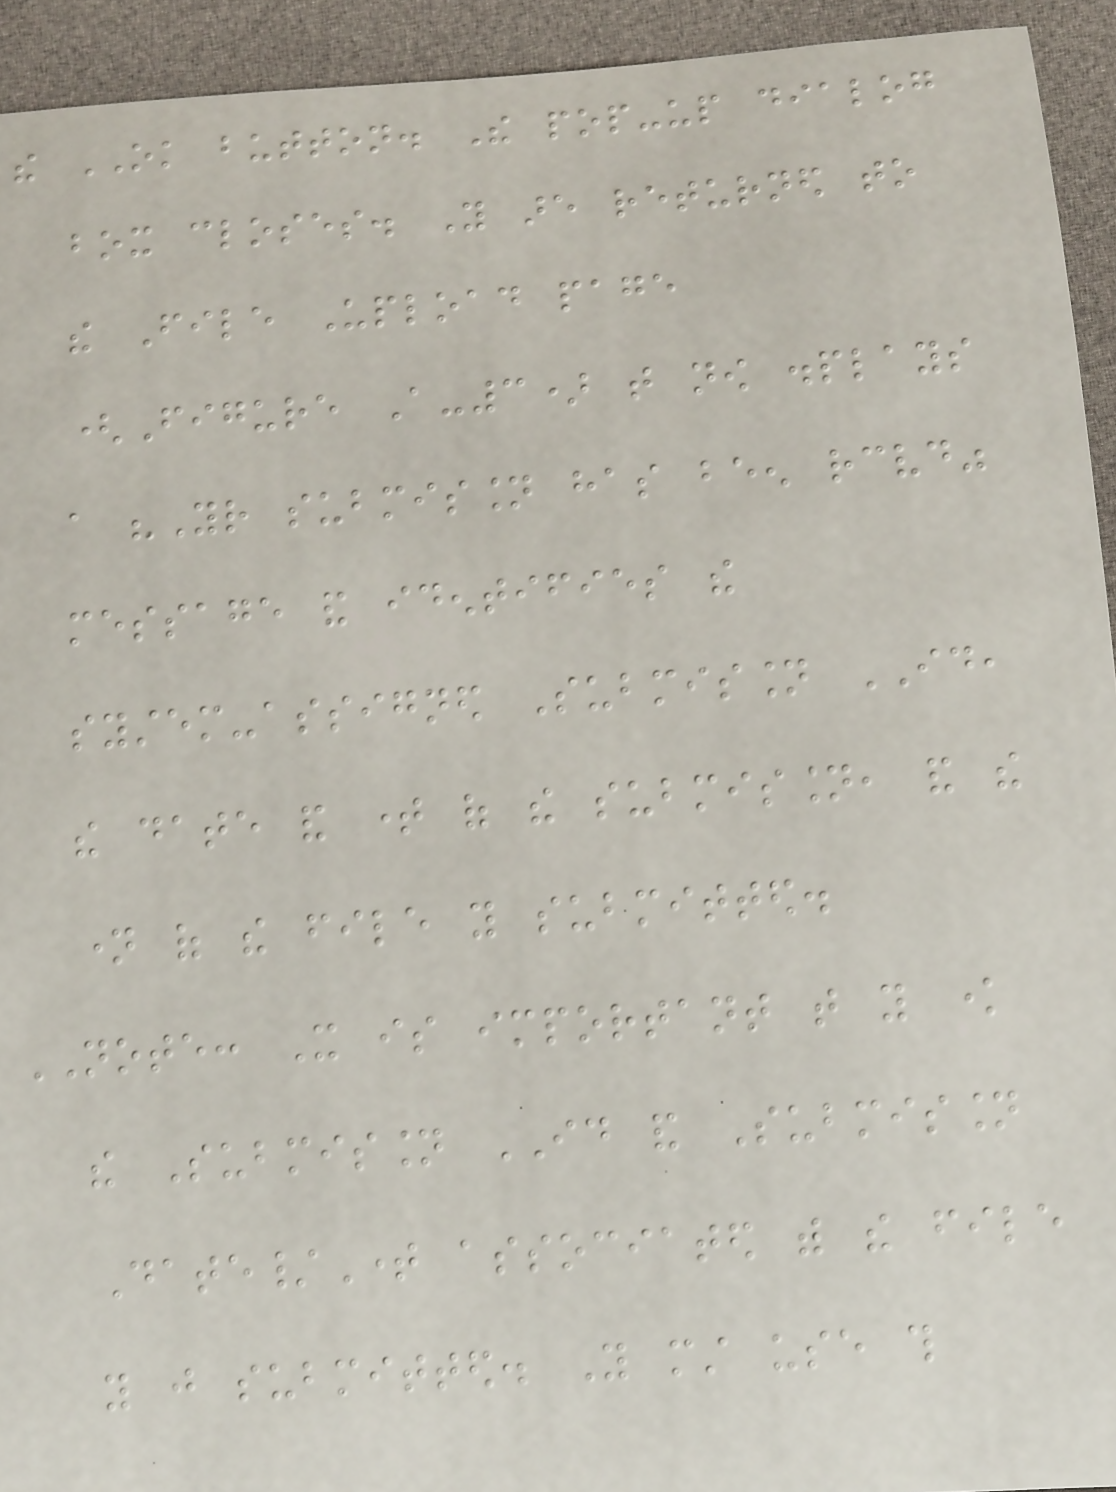the OK button. The pop-up dialog
box closes. You are returned to
the File Upload page
(Figure A-3) that now displays
a "Your submission has been received"
message and identifies the
system-assigned Submission ID,
the date and time of the submission, and the
name of the file you submitted.
NOTE: It is important that you know
the Submission ID and Submission
Date/Time associated with the file
you just submitted. You must use this
